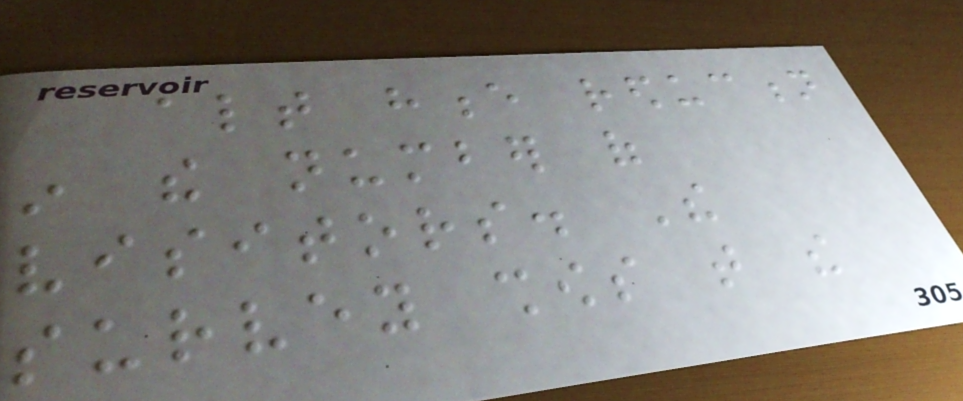altogether hence reduction
in the number of
visitors. The
survey shows that the
